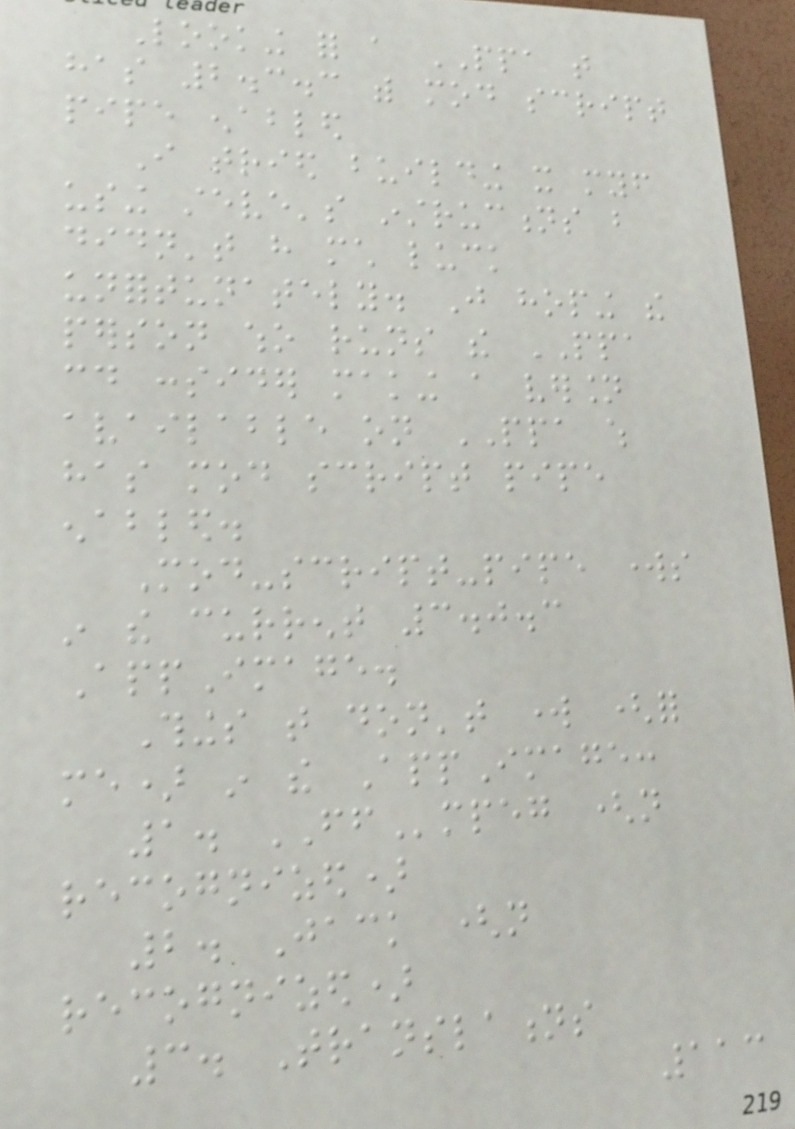Looking for a PPA that
has 2.3.3 with mod script
pipe enabled
I tried building it myself
using steve's instructions but
didn't have much luck
unfortunately. Just hoping the
person who runs the PPA
could consider making a version
available on PPA which
has mod script pipe
enabled.
Mod-script-pipe works
in the current 3.0.3
AppImage.
Things that don't work (for
me) in the AppImage:
1. FFmpeg (not
recognized)
2. Jack (not
recognized)
3. Translations
113
